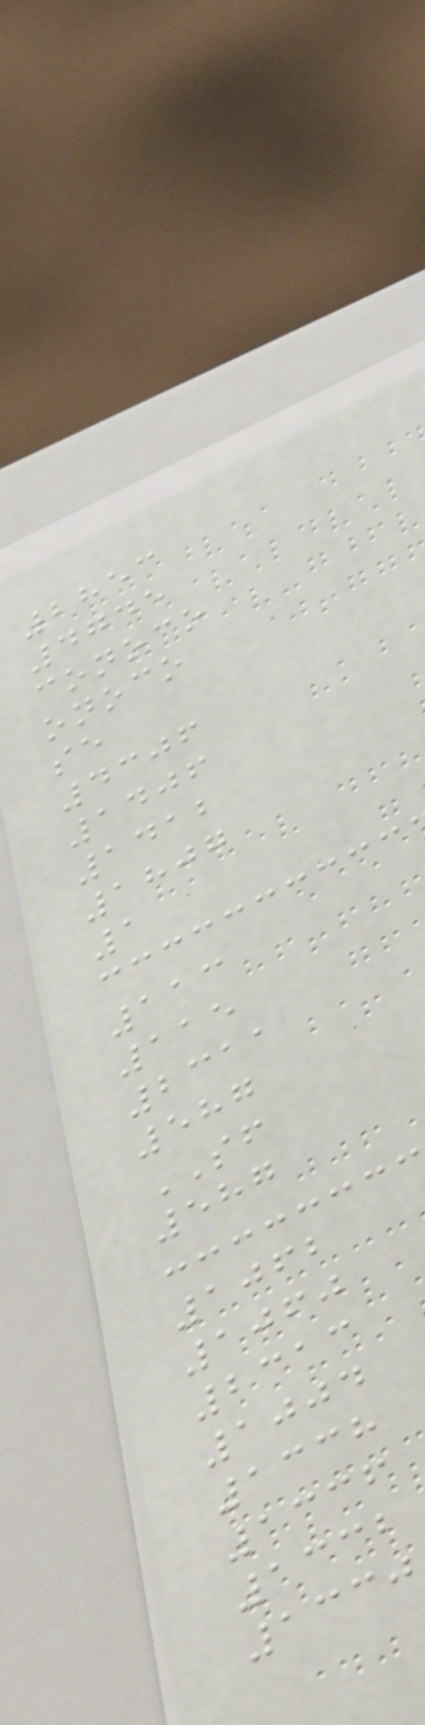2853
4745
conoco
onoco
se
4306
1406
1412
1807
1
113
115
2311
587
SF
587
1062
1060
2313
1004
1338
1336
1332
1330
